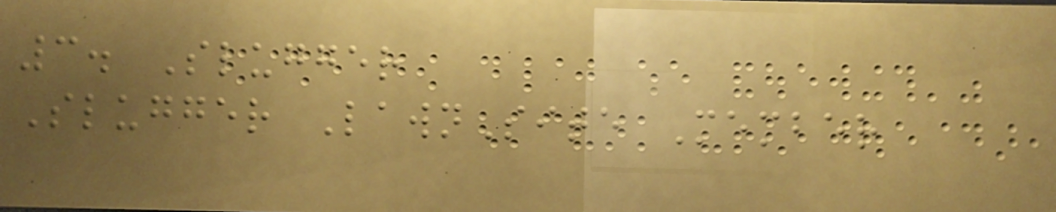3. Slugger
Slugger LawnSite Member
